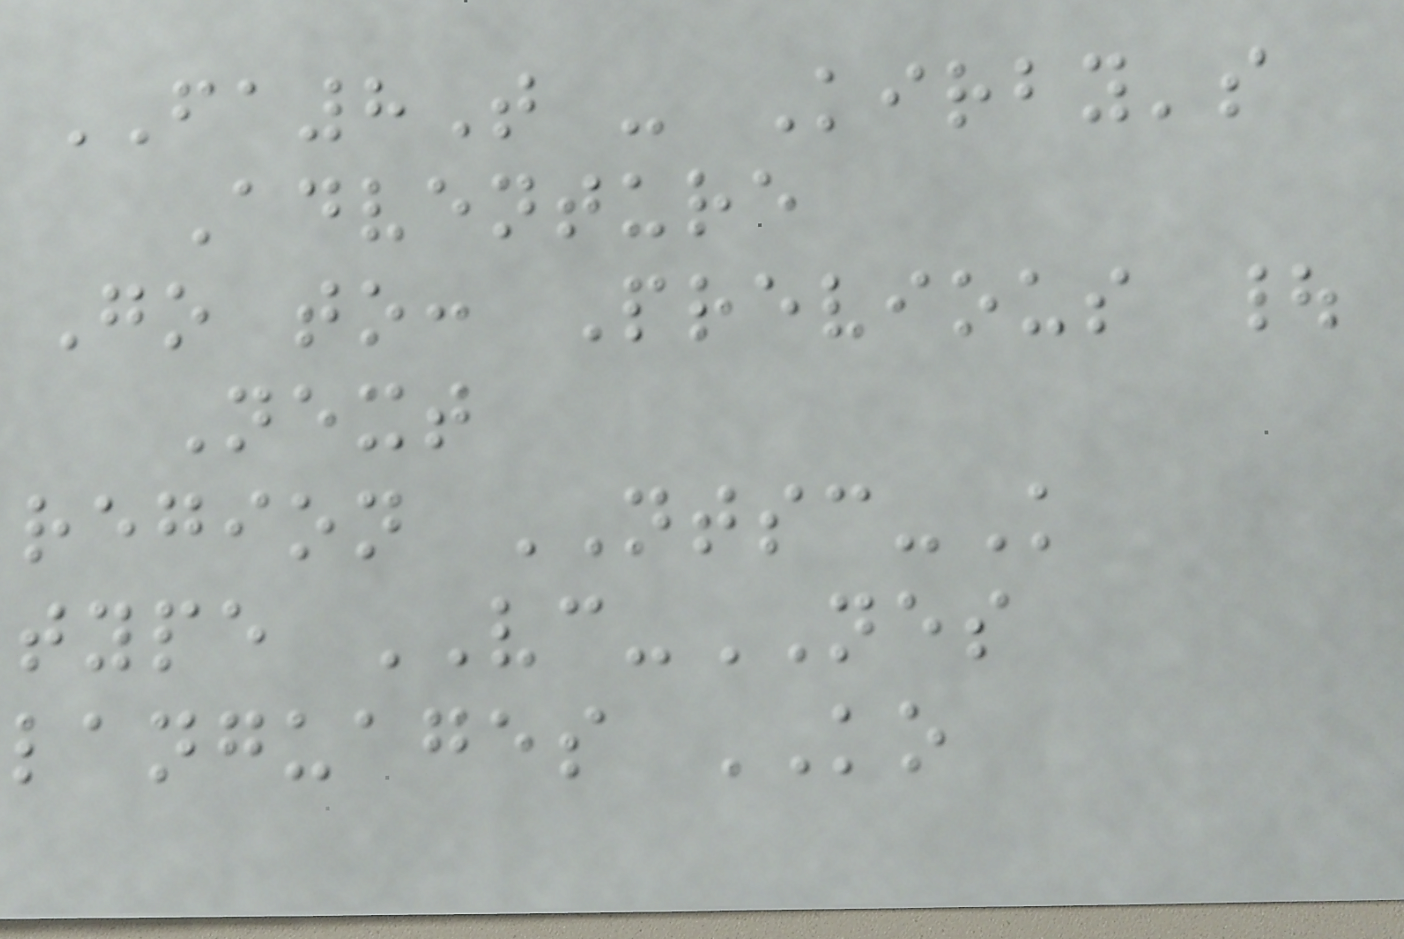FA8T - Kirby's
Adventure
Go to: Previous |
Next
region NTSC-K
type VC-NES
languages KO
